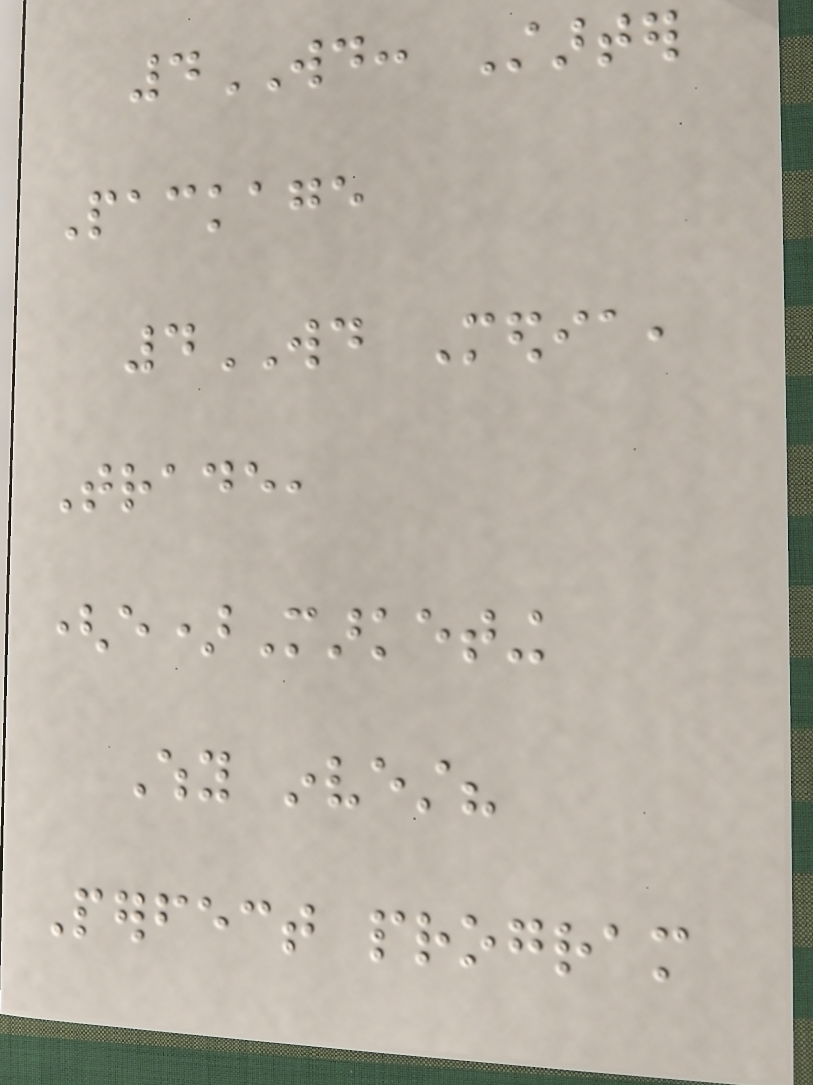4WD: Starter
Package
4WD Media,
Trade,
(e)Marketing
Why invest?
Perfect program
